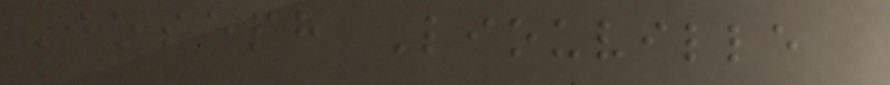Joseph Liouville
